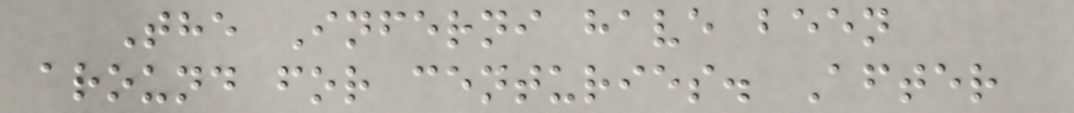The Inferni have been
around for centuries. After
